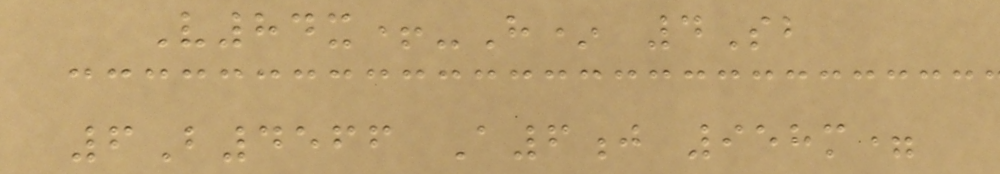V84x+-H* 4Sb
6B4566 A6j 958m=
